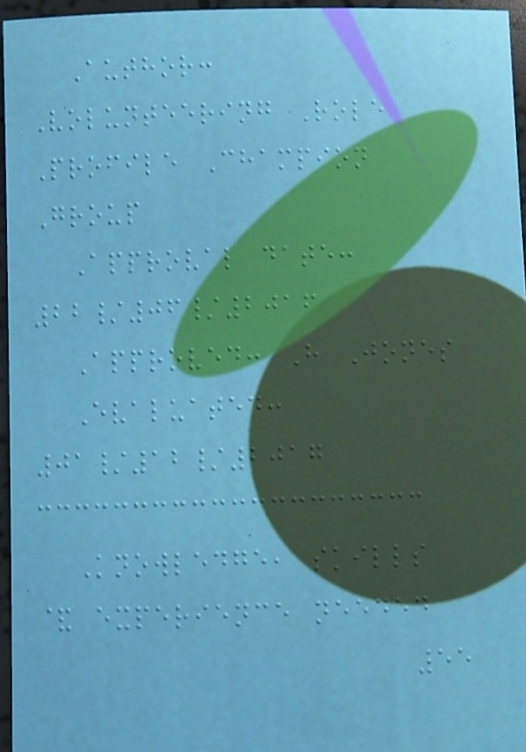Author:
Volunteering Role
Profile Champion
Group
Approval date:
22/06/2016
Approved: H Jones
Evaluated:
01/12/2017
Knowledge, skills
& experience needed
55
